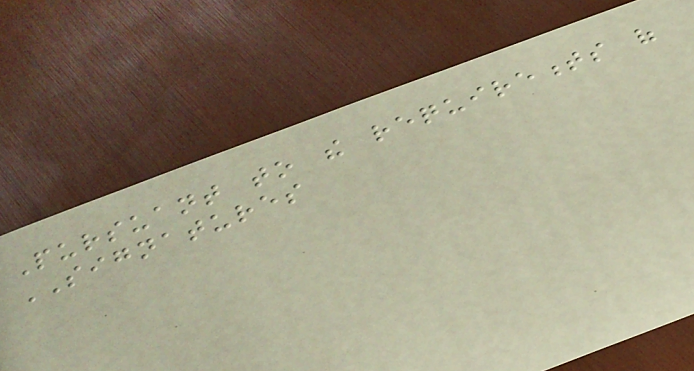Pursuant to the requirements of
SIGNATURES
